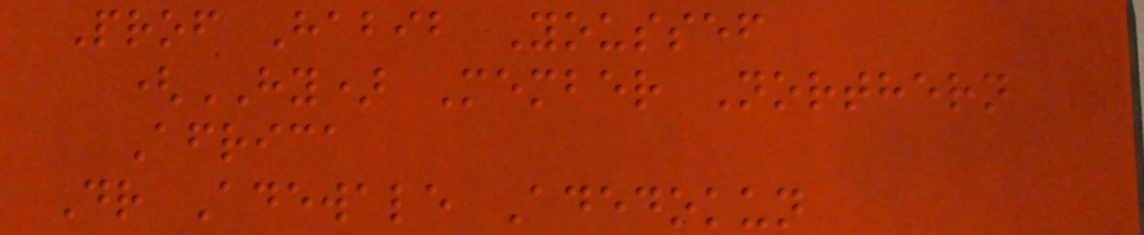Prof Habib Youssef
(HY) Member Northern
Africa
Dr Adewale Adedokun
